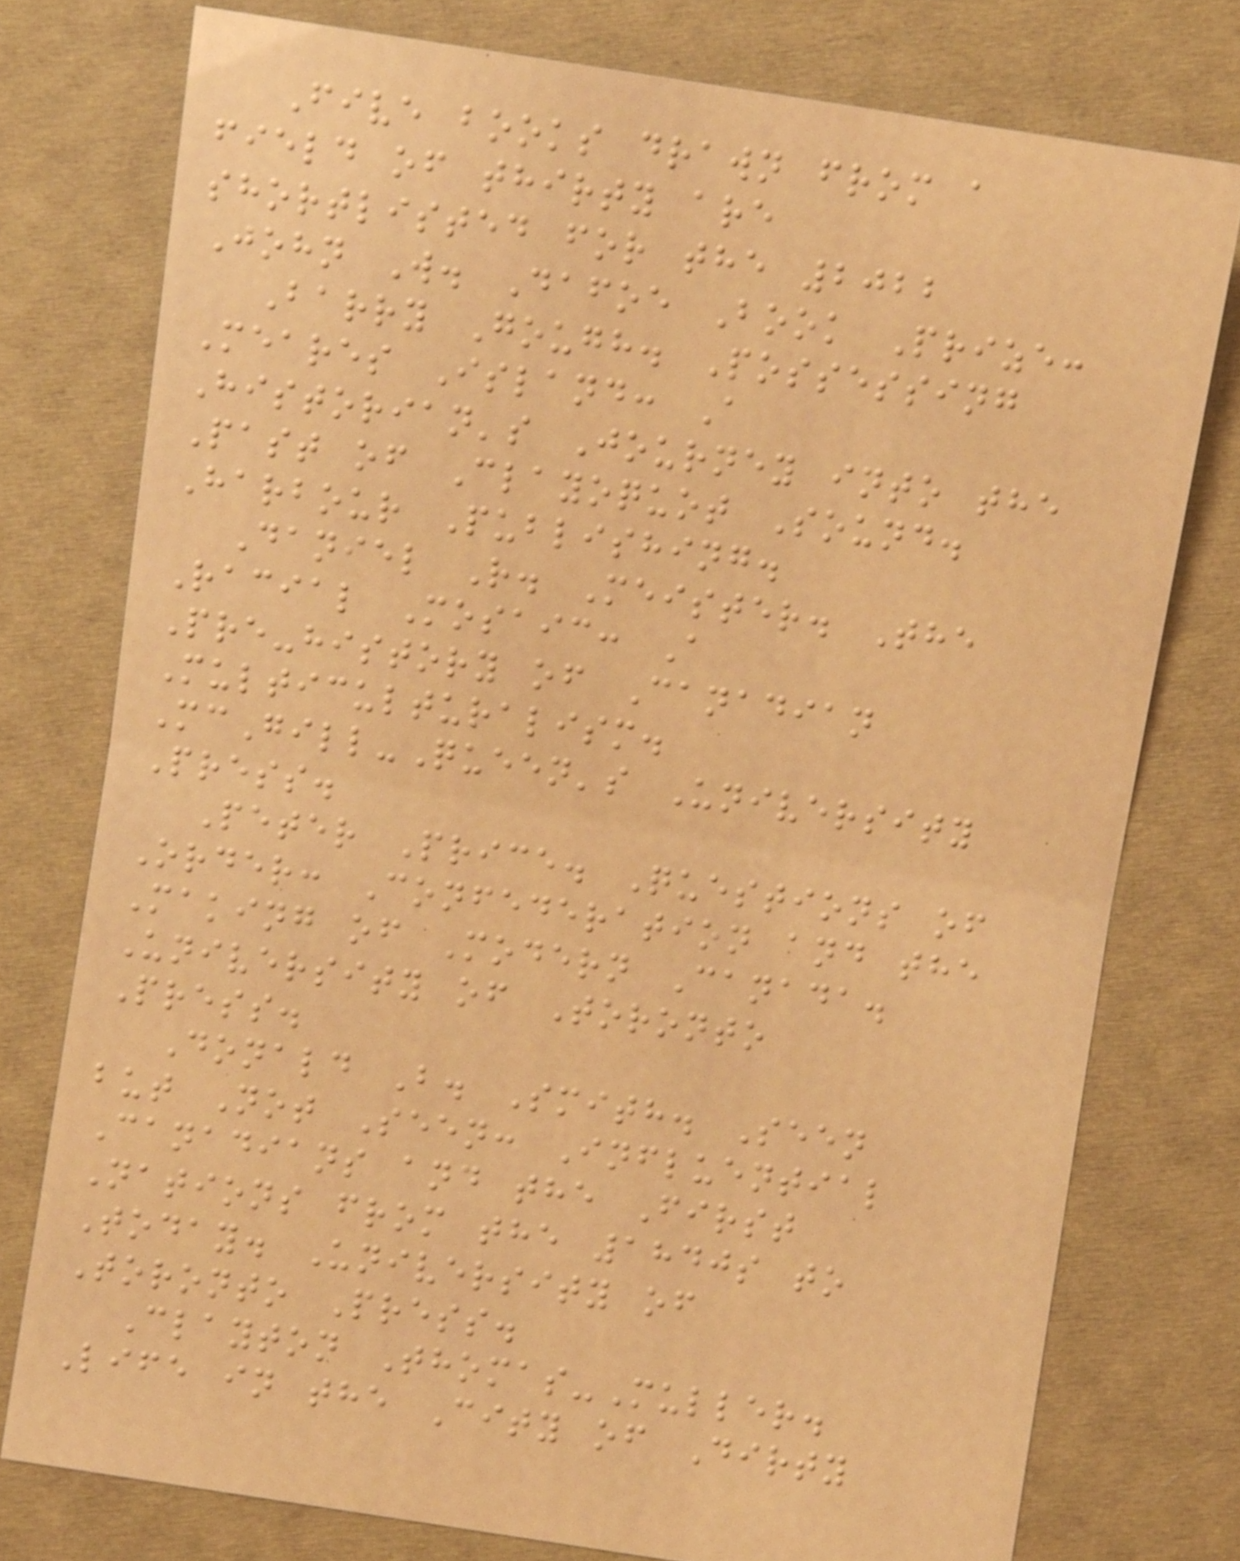Five books drawn from a
field of thirty are
shortlisted for the 2022
John W. Dafoe Book Prize:
Barry Gough. Possessing
Meares Island: A
Historian's Journey into the
Past of Clayoquot Sound.
Harbour Publishing.
Daniel R. Meister. The
Racial Mosaic: A
Pre-history of Canadian
Multiculturalism.
McGill-Queen's University
Press.
Peter Price. Questions of
Order: Confederation and the
Making of Modern Canada.
University of Toronto
Press.
Donald B. Smith. Seen
but Not Seen: Influential
Canadians and the First
Nations from the 1840s to
Today. University of
Toronto Press.
Clayton Thomas-Muller.
Life in the City of Dirty
